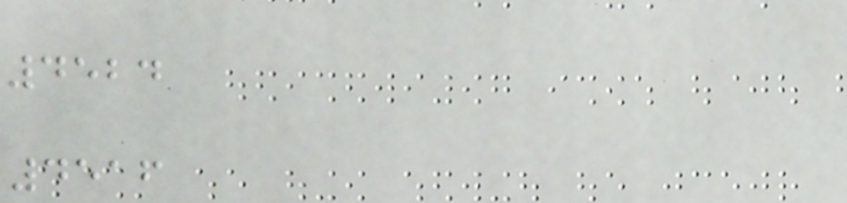4524
4516
